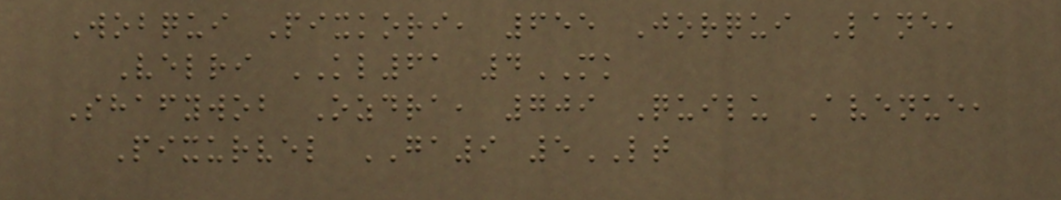Wobqui Pixkori, 655 Jorqui Lane,
Velri KL61 4MK
Shafywob Ozdra, 709 Quilu Avenue,
Pixurvel GA9 5LT
